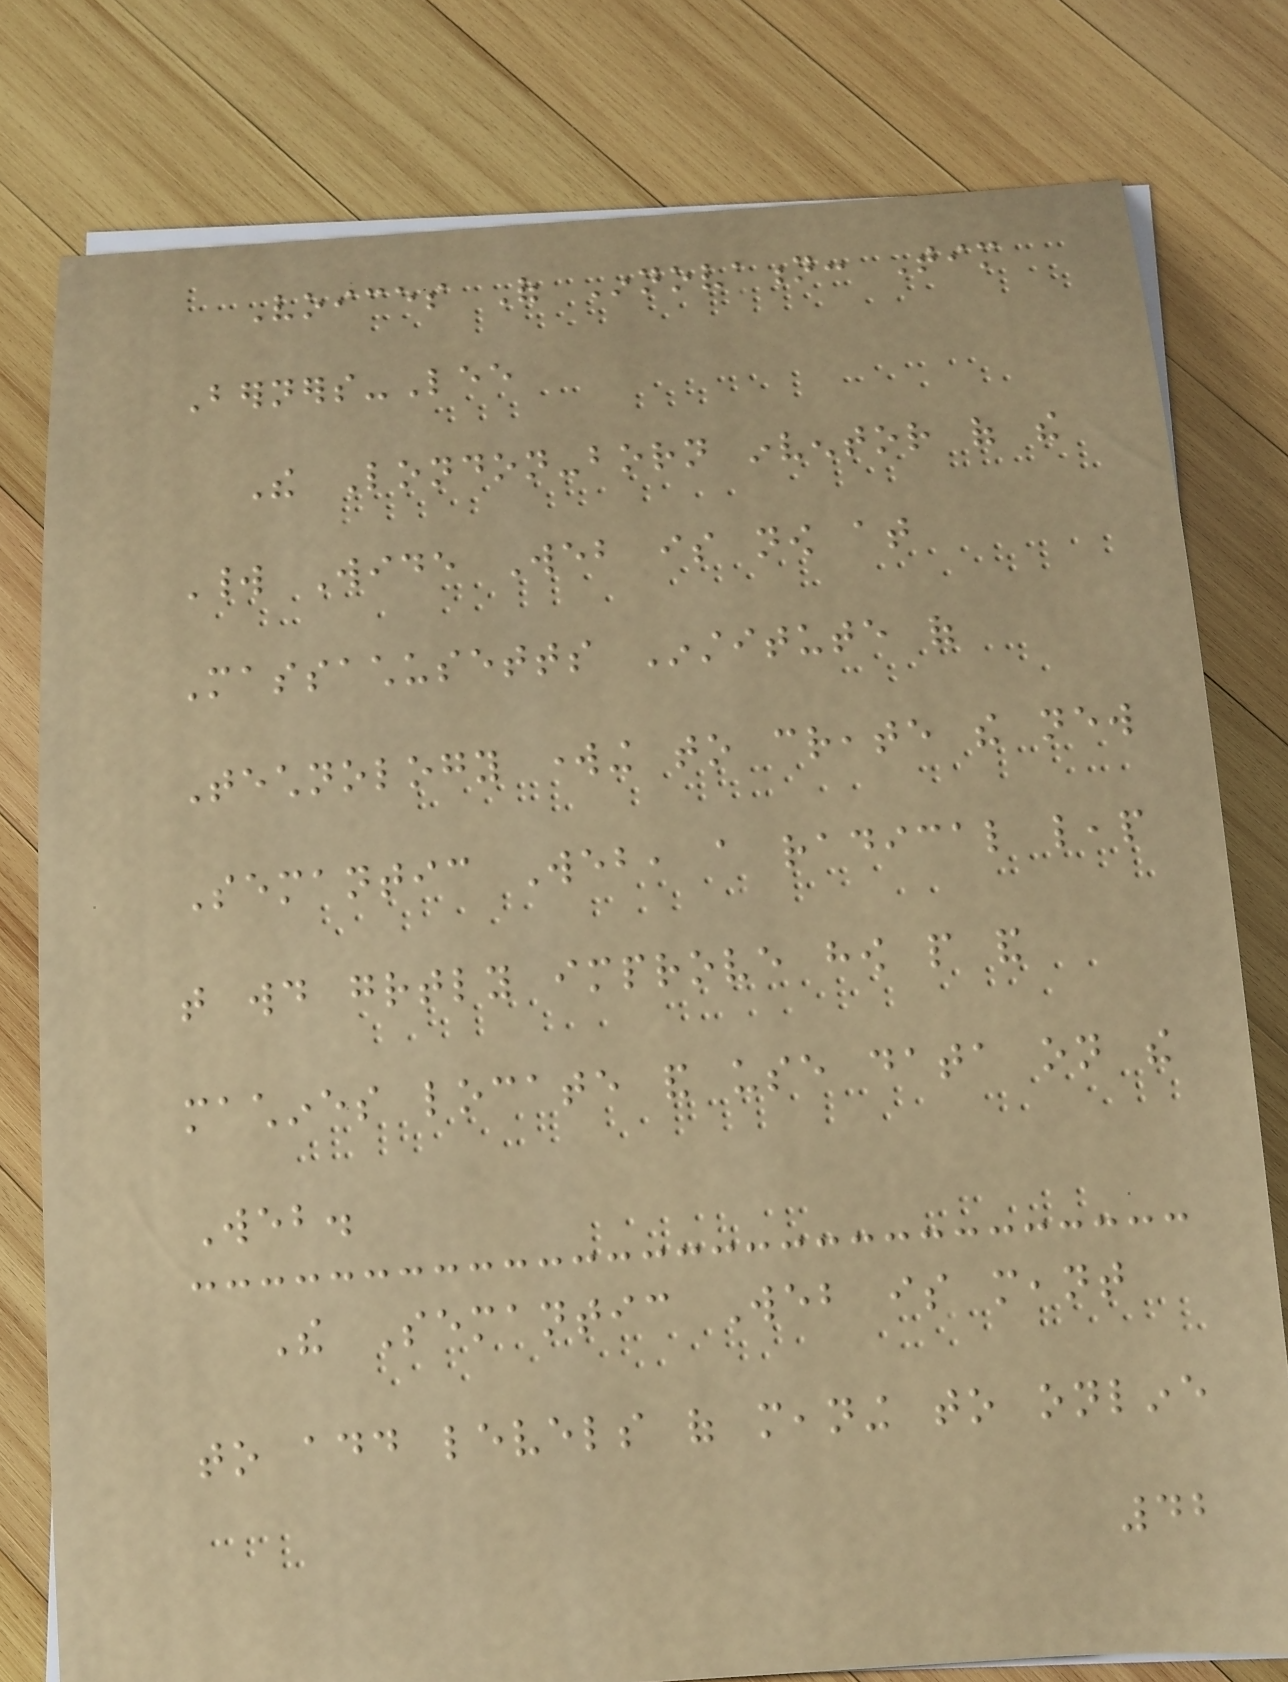Voices Of Innovation: Tim
Berners-Lee
The London-born inventor of the
World Wide Web is now at
Massachusetts Institute of
Technology working to create the new
Semantic Web, a radical leap
that would greatly improve how people and
machines locate and use data on the
Web.
The Semantic Web is meant
to add levels of meaning to online
42
